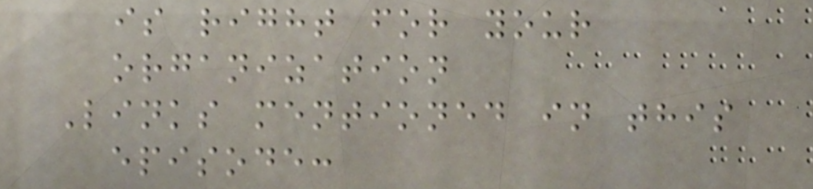is right for your
organization
Links mentioned in this
episode:
